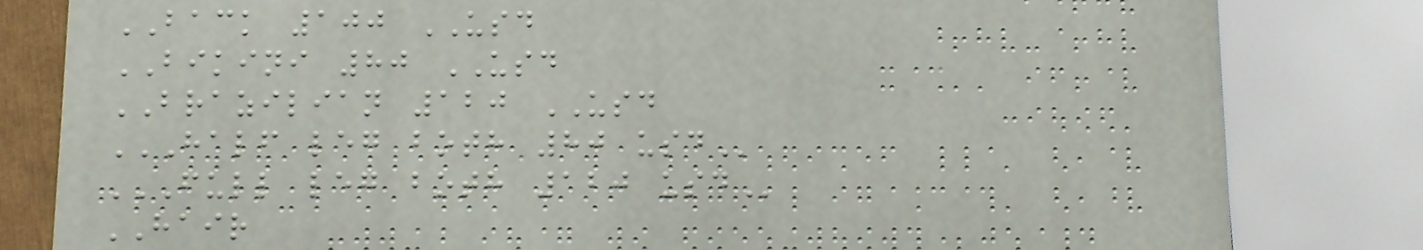BACK 100 USD
BIKINI 80 USD
BRAZILIAN 120 USD
HALF LEG BOTH 80 USD
FULL LEG BOTH 120 USD
HAIR
